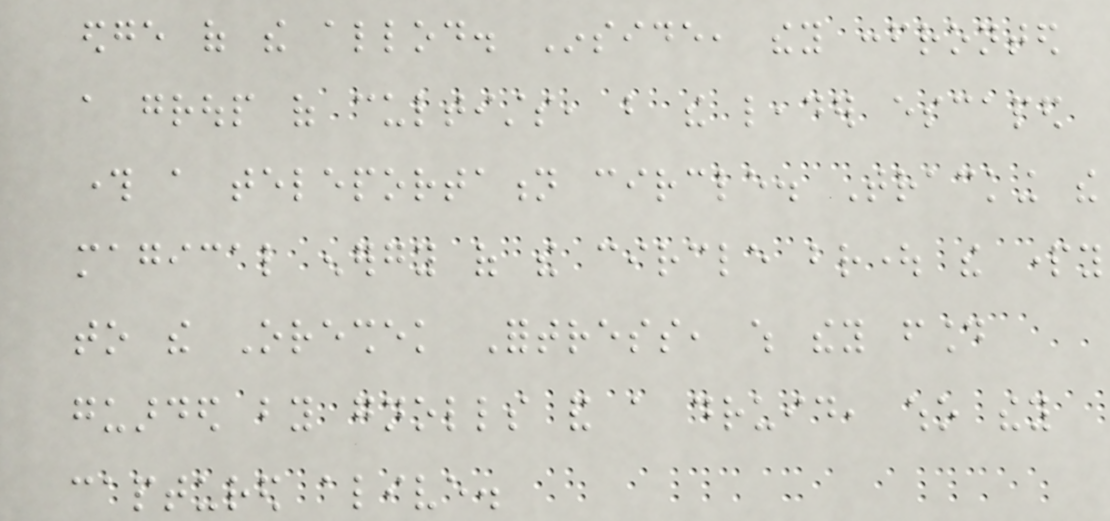edge of the allod. Inside, they confronted
a group of cultists, but the leader escaped
through a teleportation circle. Tracking the
magical energy of the circle brought the party
to the Oreshek Fortress, which they found
guarded by gnolls and a druid, who they
captured alive.
